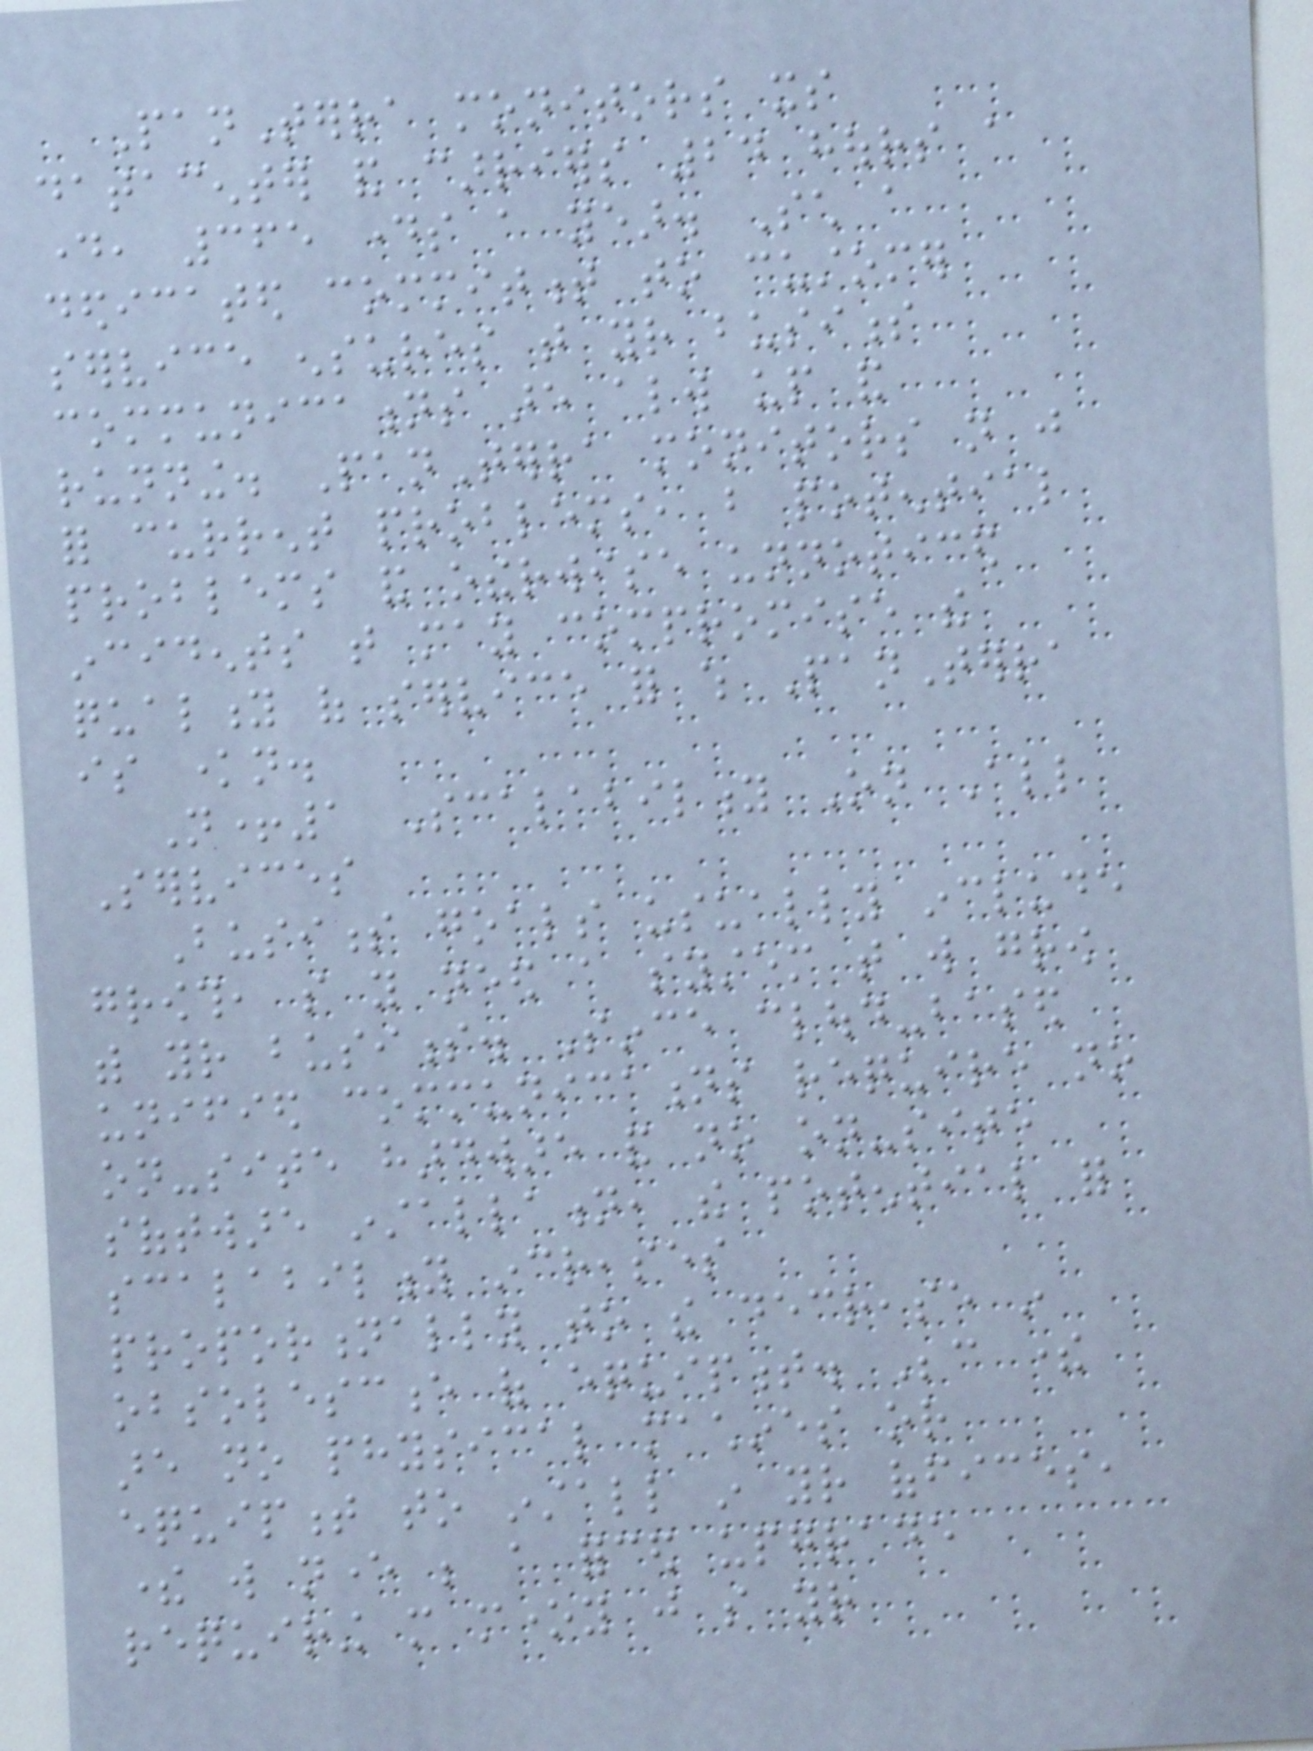PanTerra monitors its
datacenter and carriers 24 hours a
day, 365 days a year. Such a
dedicated commitment to customer
service ensures that your business
communications are always up and
running. PanTerra monitors not just
for current problems, but potential
problems and otherwise unnoticed
incidents that may compromise the
quality of service for which PanTerra
is known.
N+1 Scalability On All
Services
Business goals usually include
growth, so you need a system that will grow
with your business. Since cloud-based
unified communications require no
on-site hardware and no on-site
software installation, the potential for
scalability increases
proportionally to the decrease in
obsolescence of equipment. Because there
are no physical machines or
equipment to install in your offices,
there will never be a forced upgrade
requiring more money just so your
